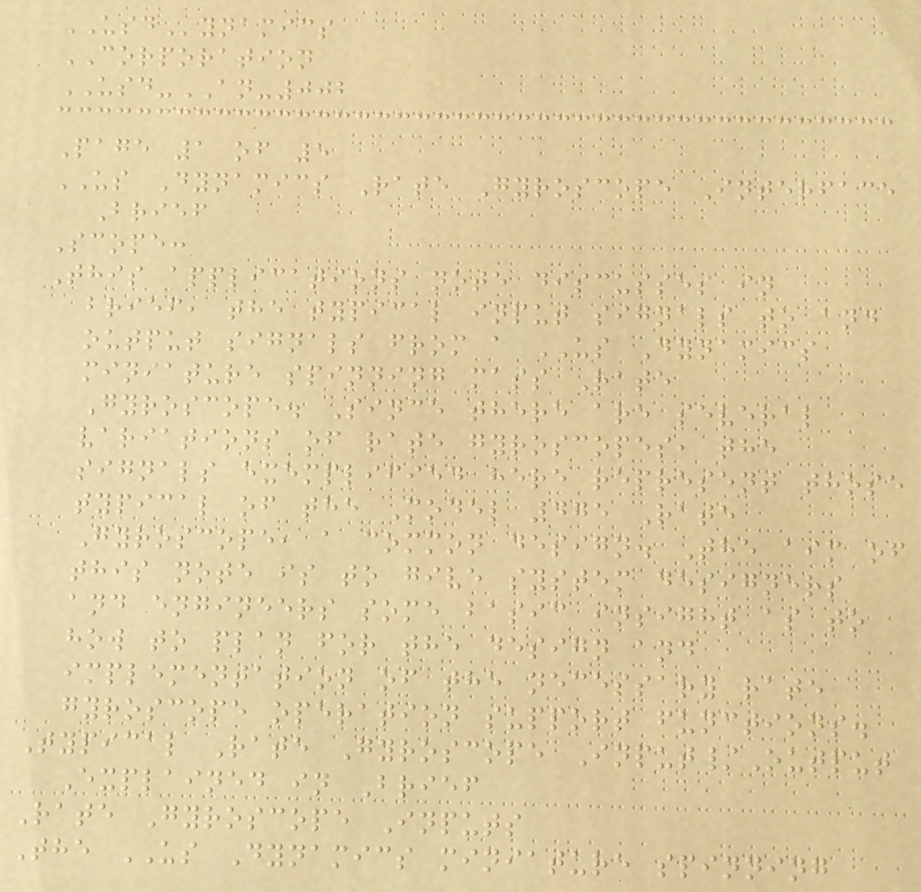USDynamics
CORPORATION
USD-AN-002
Page 1 of 5
US Dynamics Rate Gyroscope Interface
Brief
Scope:
This applications note discusses in
brief, the typical input signals to and
output signals from a US Dynamics
miniature spinning mass Rate
Gyroscope. Since there are several
variations of rate gyroscopes, the
signals exemplified here represent those
typical of the Model 475 Rate
Gyroscope, a common design. The aim of
this note is to give system designers
and engineers some basic insight as to
how to plan for the design and
implementation of the necessary rate
gyroscope operation support functions.
Typical Rate Gyroscope Input/Output
Explained in Brief
Rate Gyroscope Inputs
The US Dynamics miniature spinning
